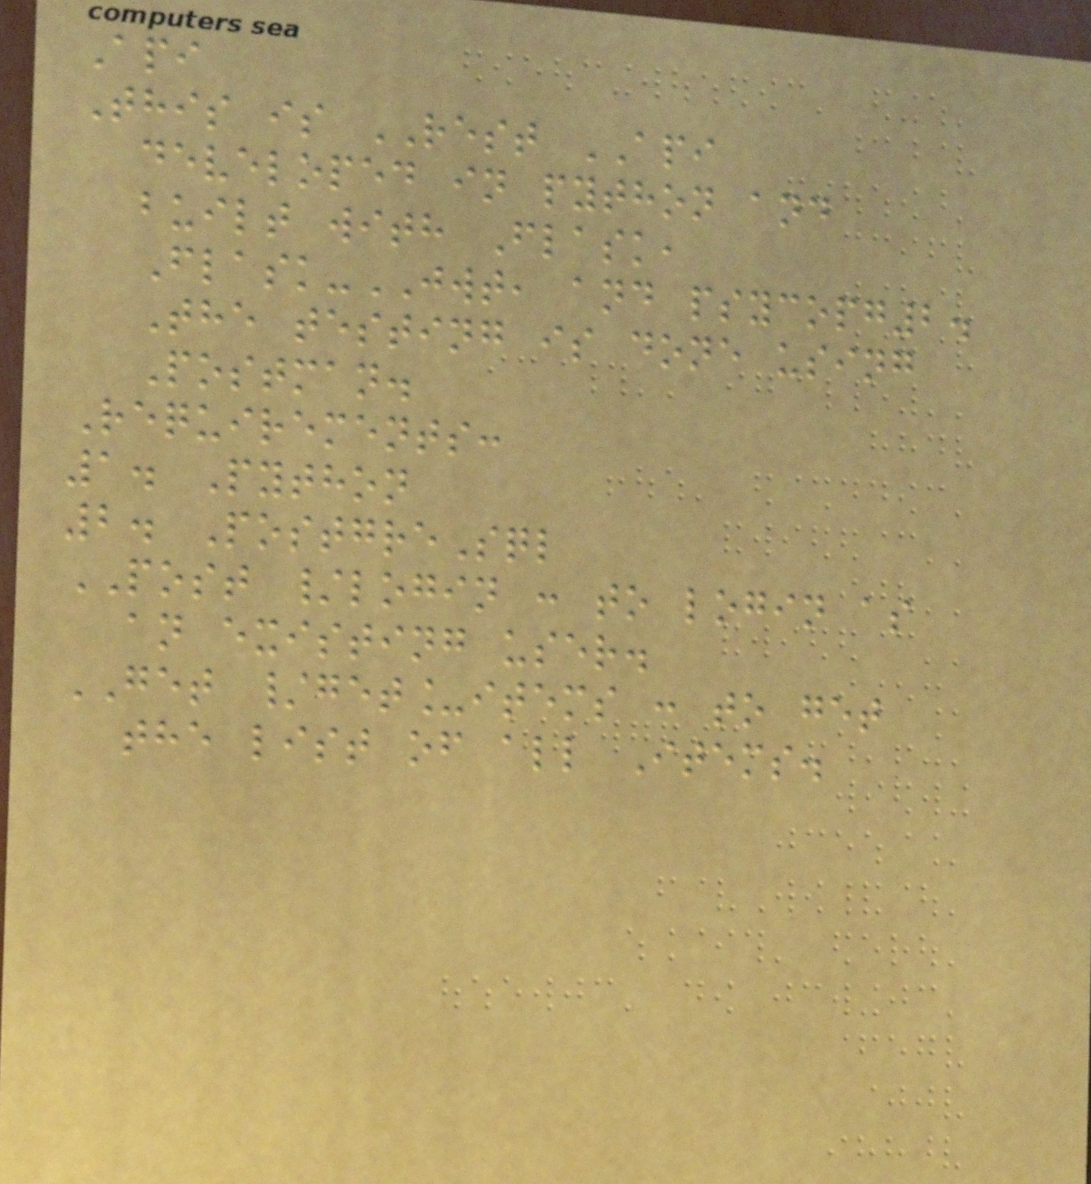Api
This is REST API
developed in python and
built with Flask,
Flask-JWT, and psycopg2.
The testing is done using
Postman.
Requirements:
1. Python
2. PostgreSql
POST /login : to login as
an existing user.
GET /get_items : to get
the list of all Items.
